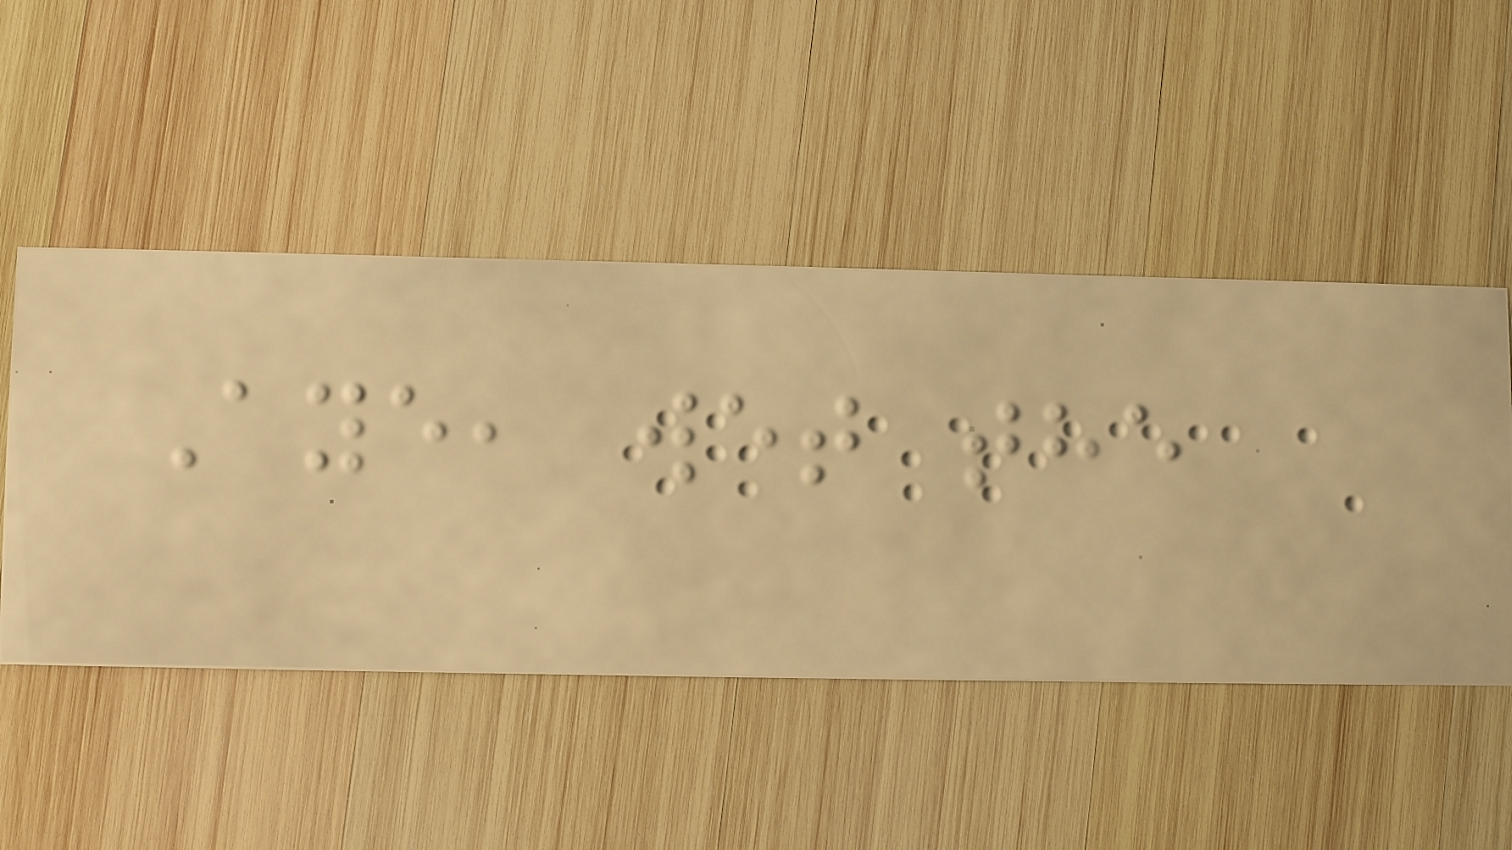Aye, wet the
